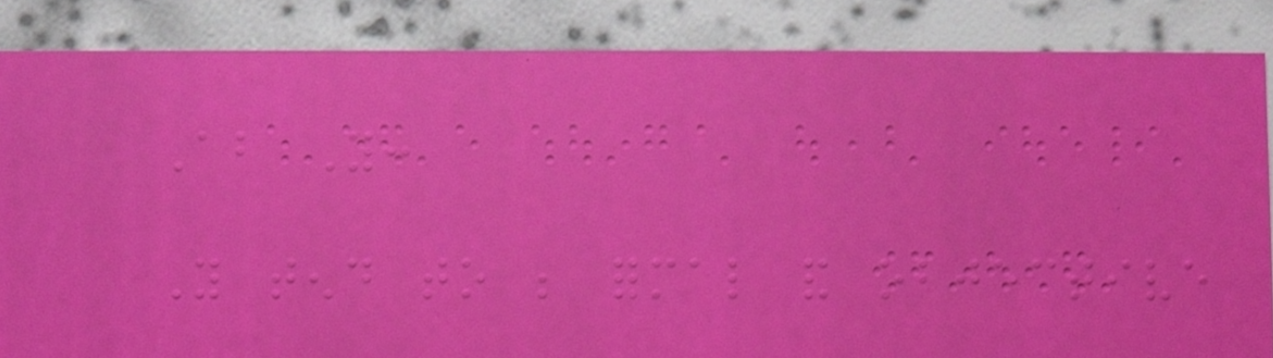About You:
You tend to be formal and objective
